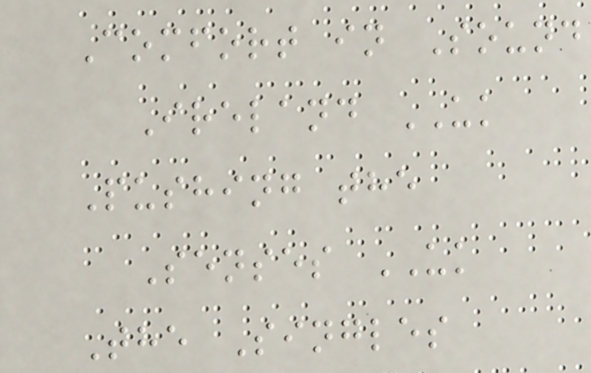Comfort in Sound
Ireland UK
Pushing the
Senses UK
The Singles
